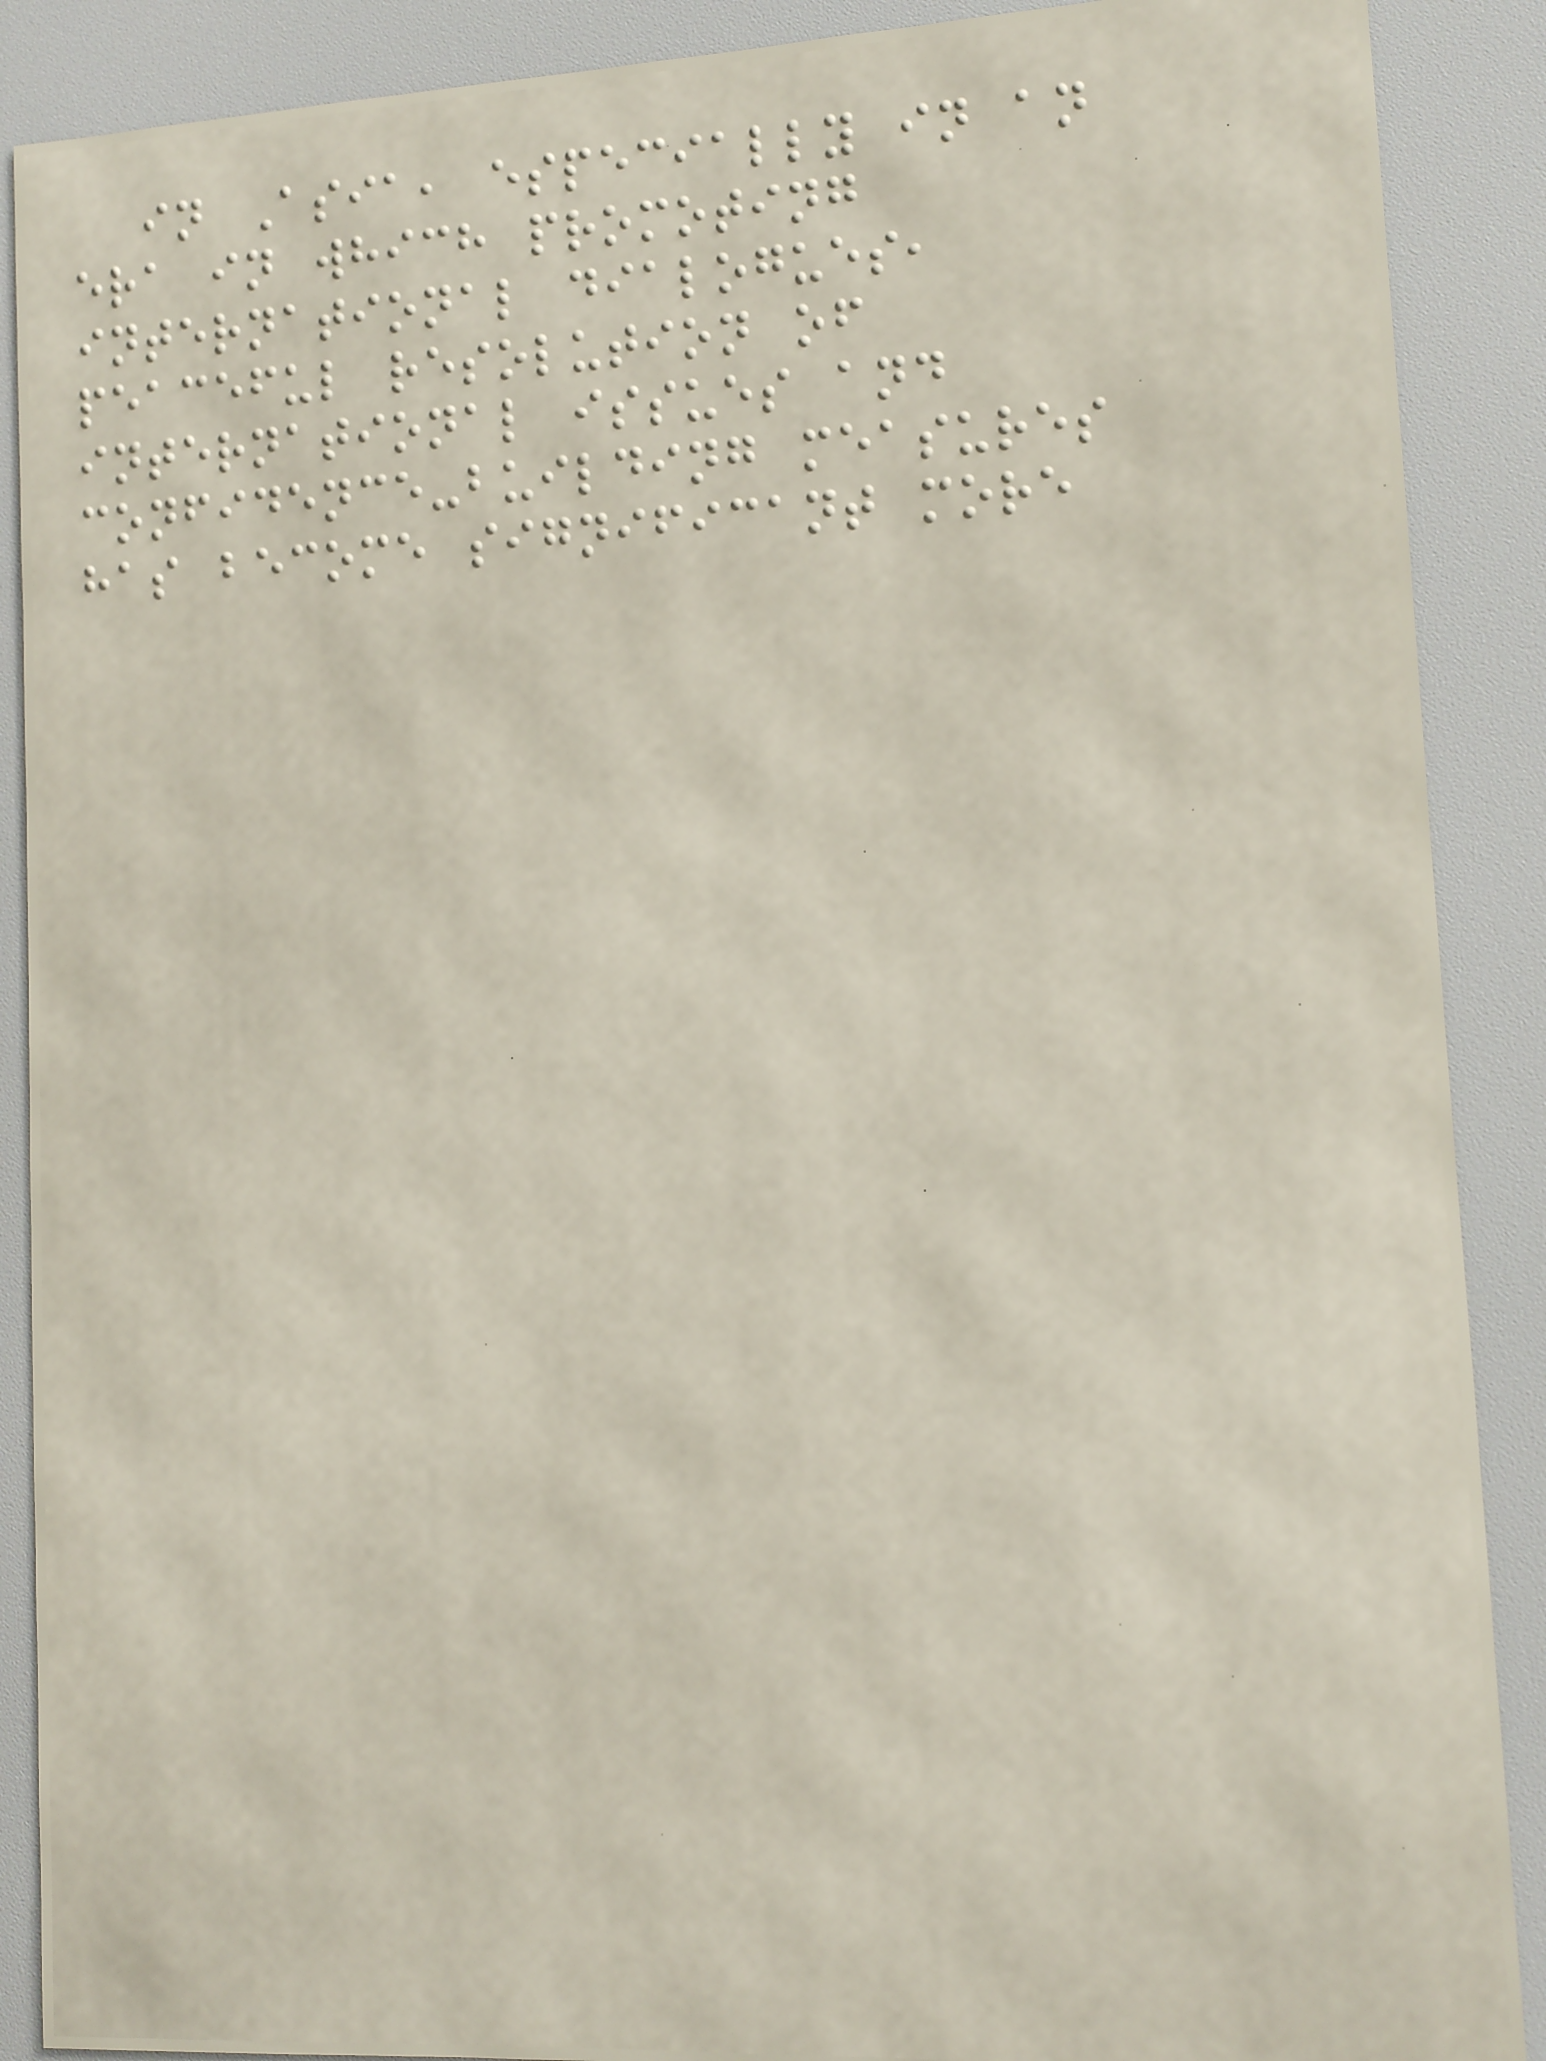in Asia, especially in an
era in which promoting
international dialogues,
peaceful resolution of
international issues and
confidence-building measures
has become significant more
